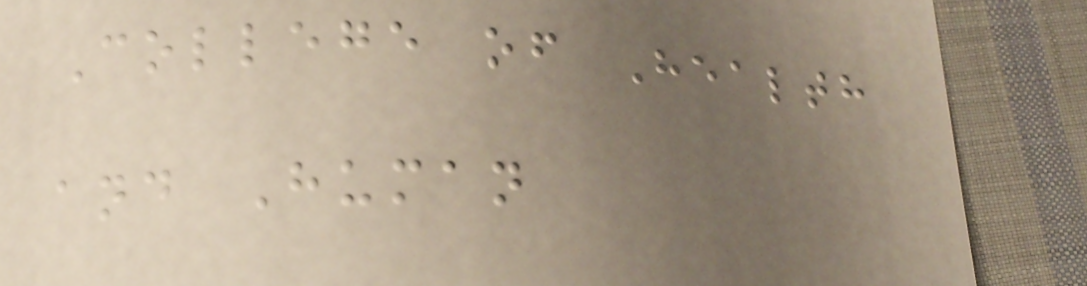College of Health
and Human
